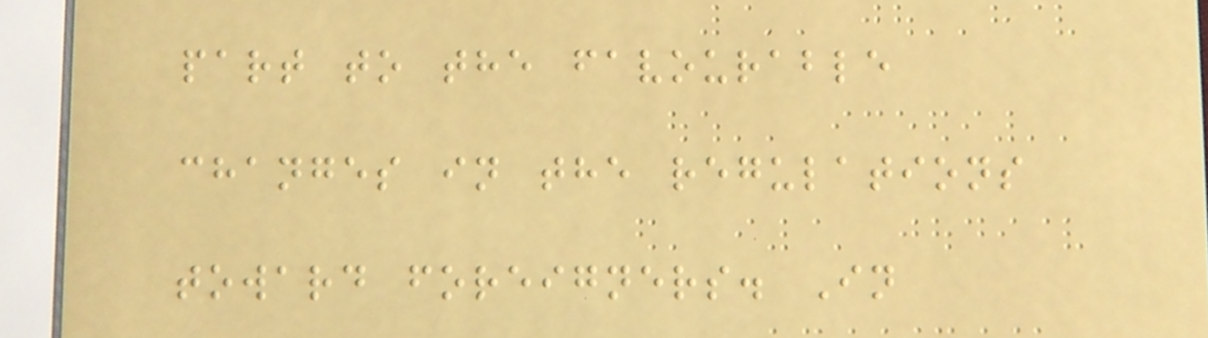part to the favourable
changes in the regulations
toward foreigners. In
